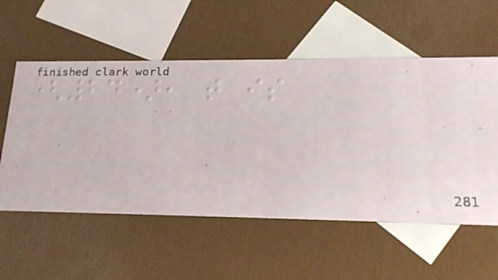(24), that is
